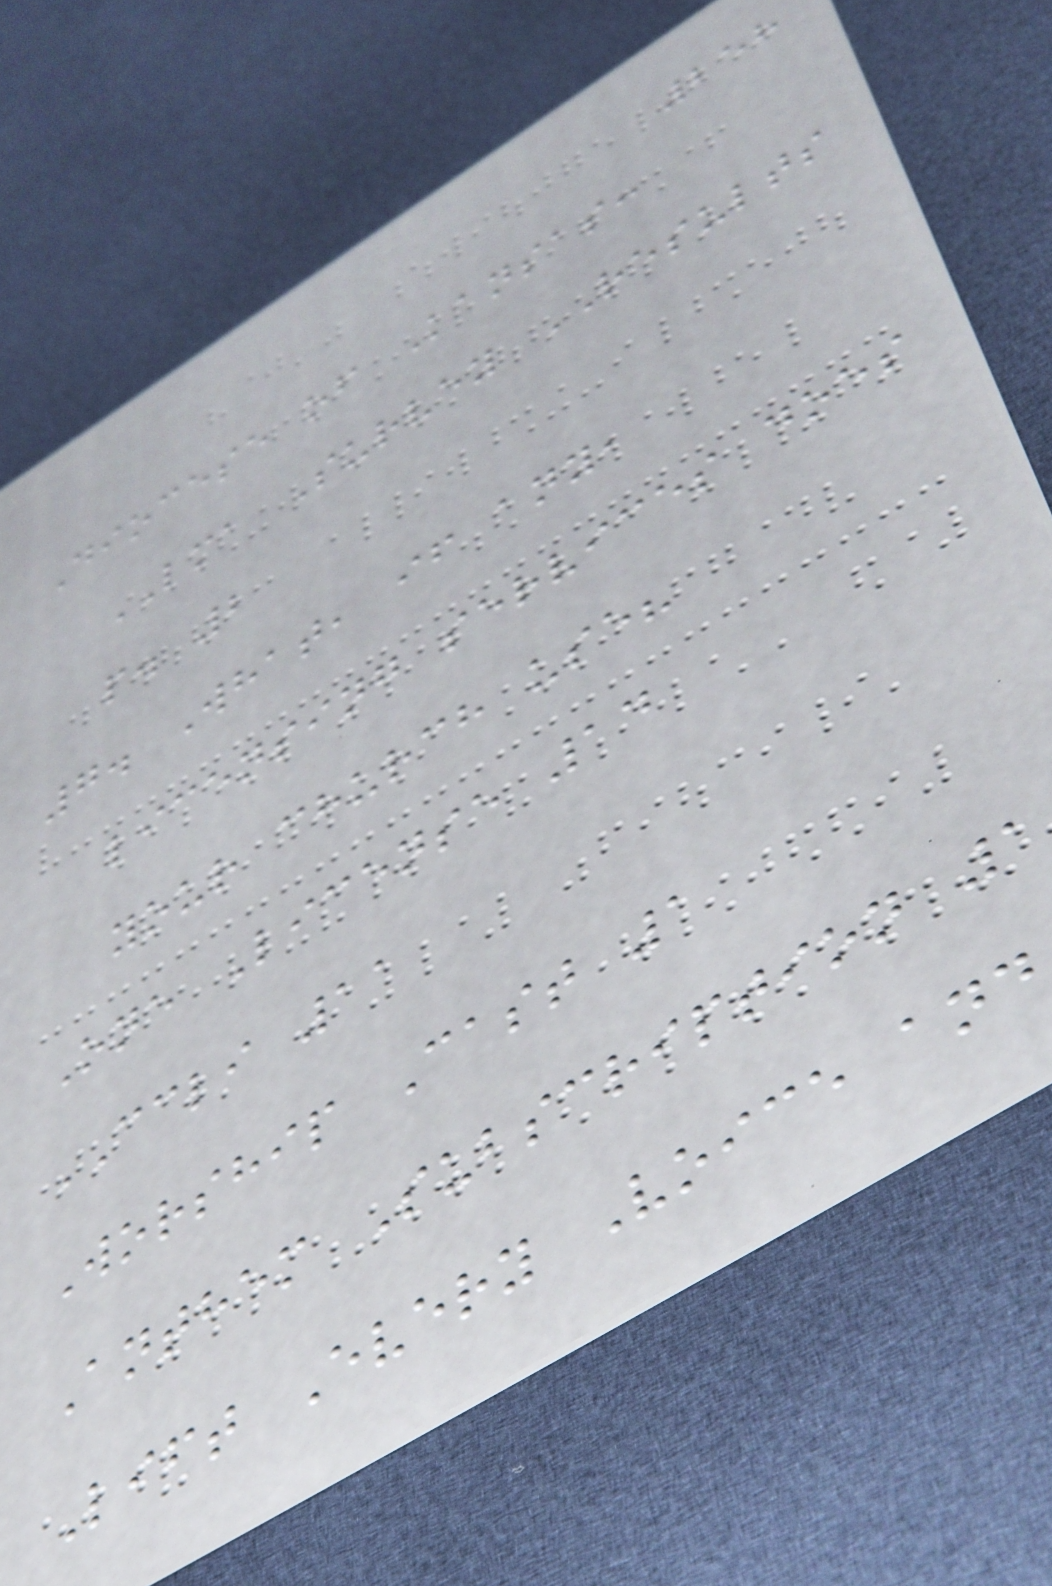258
Diocese of Kansas:
LMA Survey RESULTS
p. 2
7. What, if any,
licensing services does
your church use?
One License 14
CCLI 11
Worship Cast 1
Anthem Subscription 1
Lift Every Voice and
